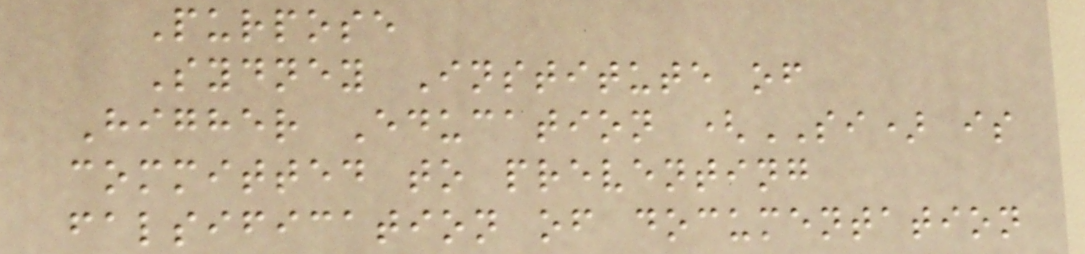Purpose
Sydney Institute of
Higher Education (SI) is
committed to preventing
falsification of documentation
